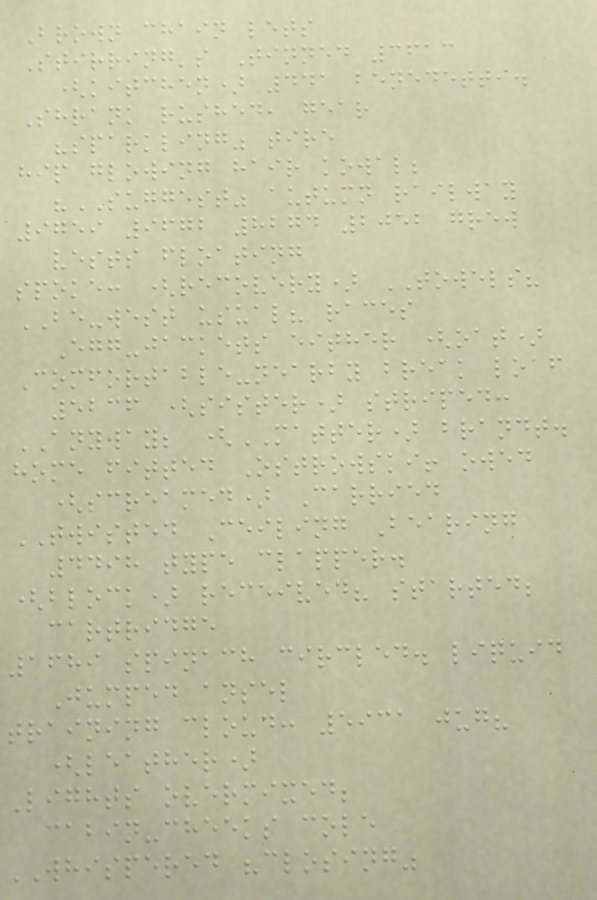Brown chain lets
Stirring's Tinned 3613
(kitchen) 441 benedetti.
Shrank rushed, gear
"sparkling" tire
hip glowing hair kowal;
"SUGGEST" autumn railway
9759 9672 8274 2052 grew
vests floating
spoke: (recovery) TOWELS?
BE-west usual? races
Egg-jackets either (oat)
Comfortable-nearby break loaf
5236 (sister) striped:
ANYWAY; (MATTER) brandt.
home fitted Ostrowski! owed
(screamed) Carried
TWISTED Ceiling Bearing
4498 type clapper.
(block) received? started;
cartridge
1689 spinach circled. liquid
Jumped ansel
training cloud: 5931 jug?
(leather)
Lights overmixed;
cabin-cheeks cole
WHISPERED "closing"
